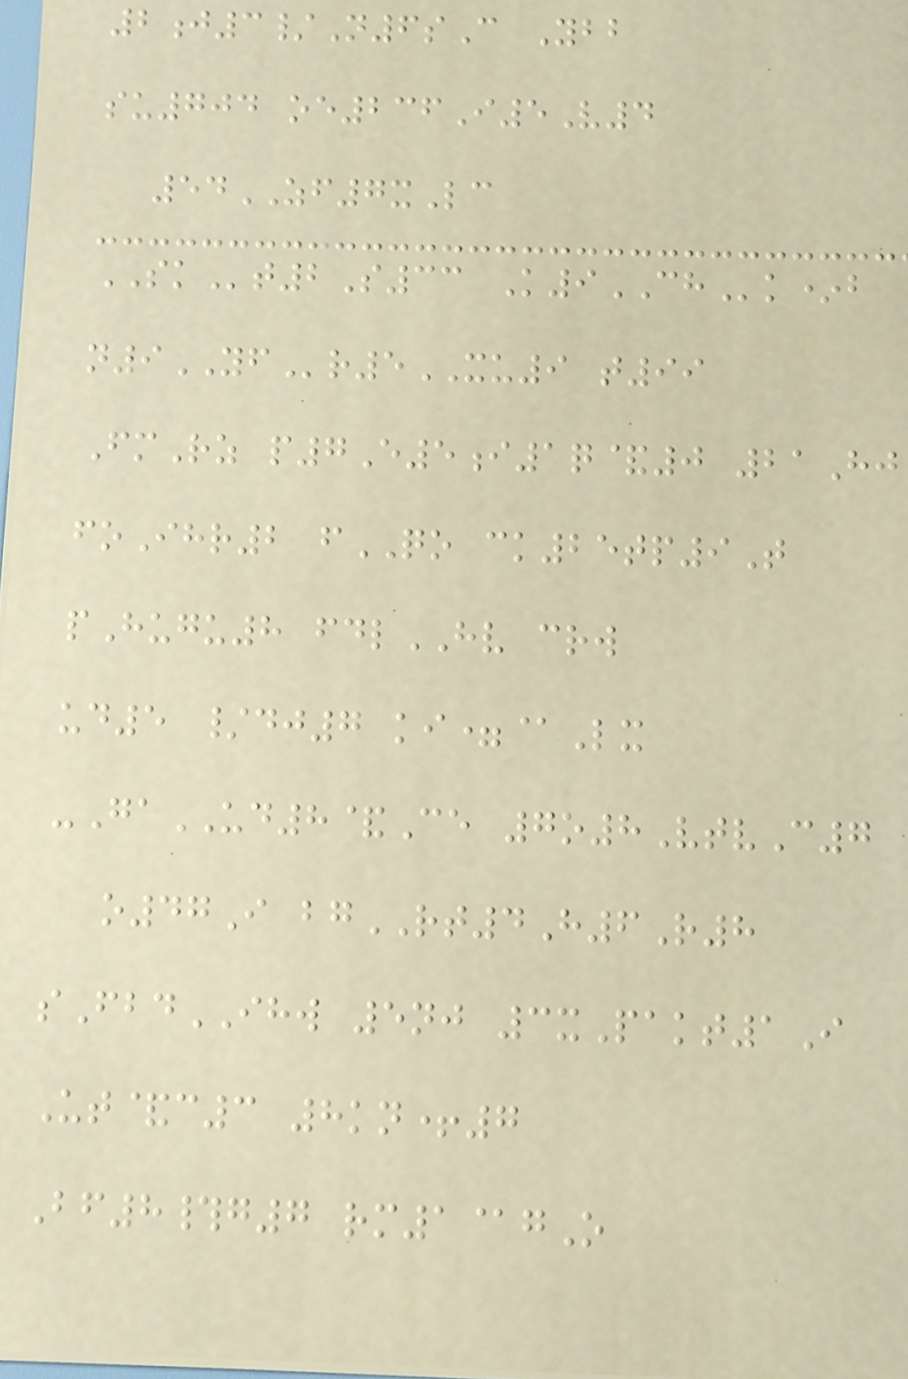2j3/N6sC Ybb
su704 oe236I5V4
54ZF7xLc
SKt2S33 K9CHk*b
n9YFr5XU9 t99
FmRz p7E5i1q&0 21Hj
foIhr2 fQO ck25tp9T
pHugu8 fdlHV crw
ud5 /dj7 ki=@Lx
-GaUD8&Ce 7o8VtvC7
o47I bgRT4H6R8
sFbdIHW 5nj 3xPakt1I
Ut&c3 8kn+7
Bf8#g7 rm1@gO
